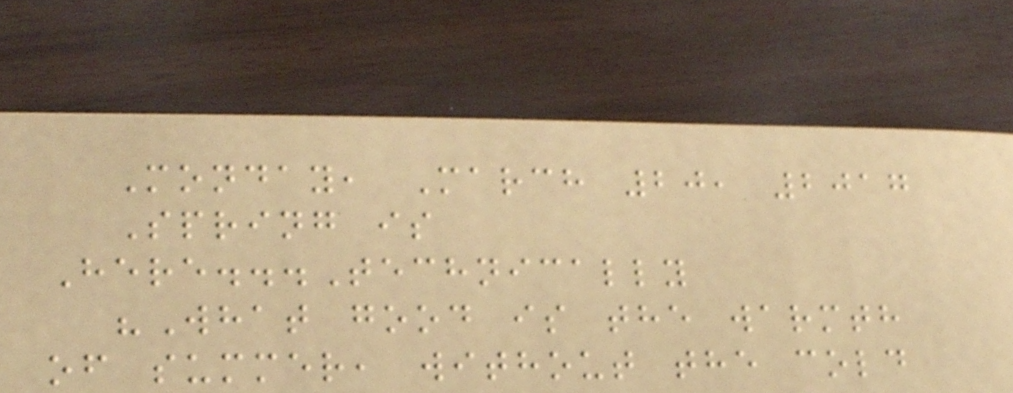Monday, March 20, 2017
Spring is
Here...Technically
"What good is the warmth
of summer, without the cold
